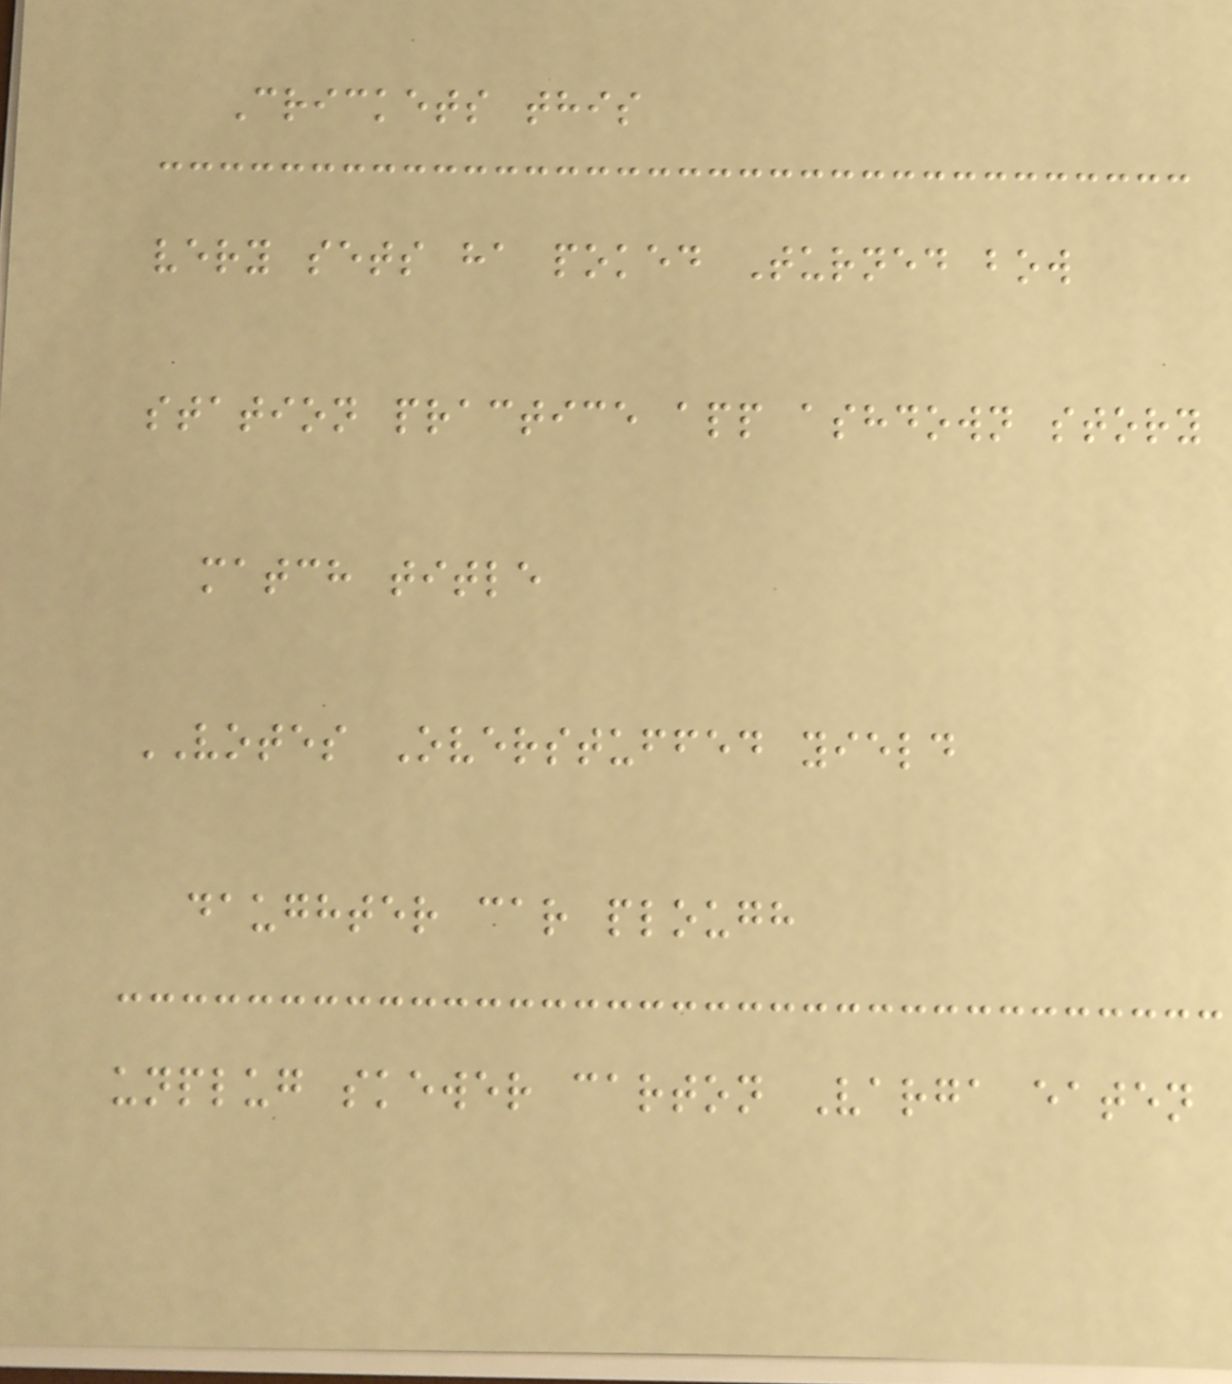Crickets this
very sets ha poked Turned bow
station practice app ashdown story
match title
VOTES Overstuffed yield
daughter car plough
unplug skewer carton Varga eaten
